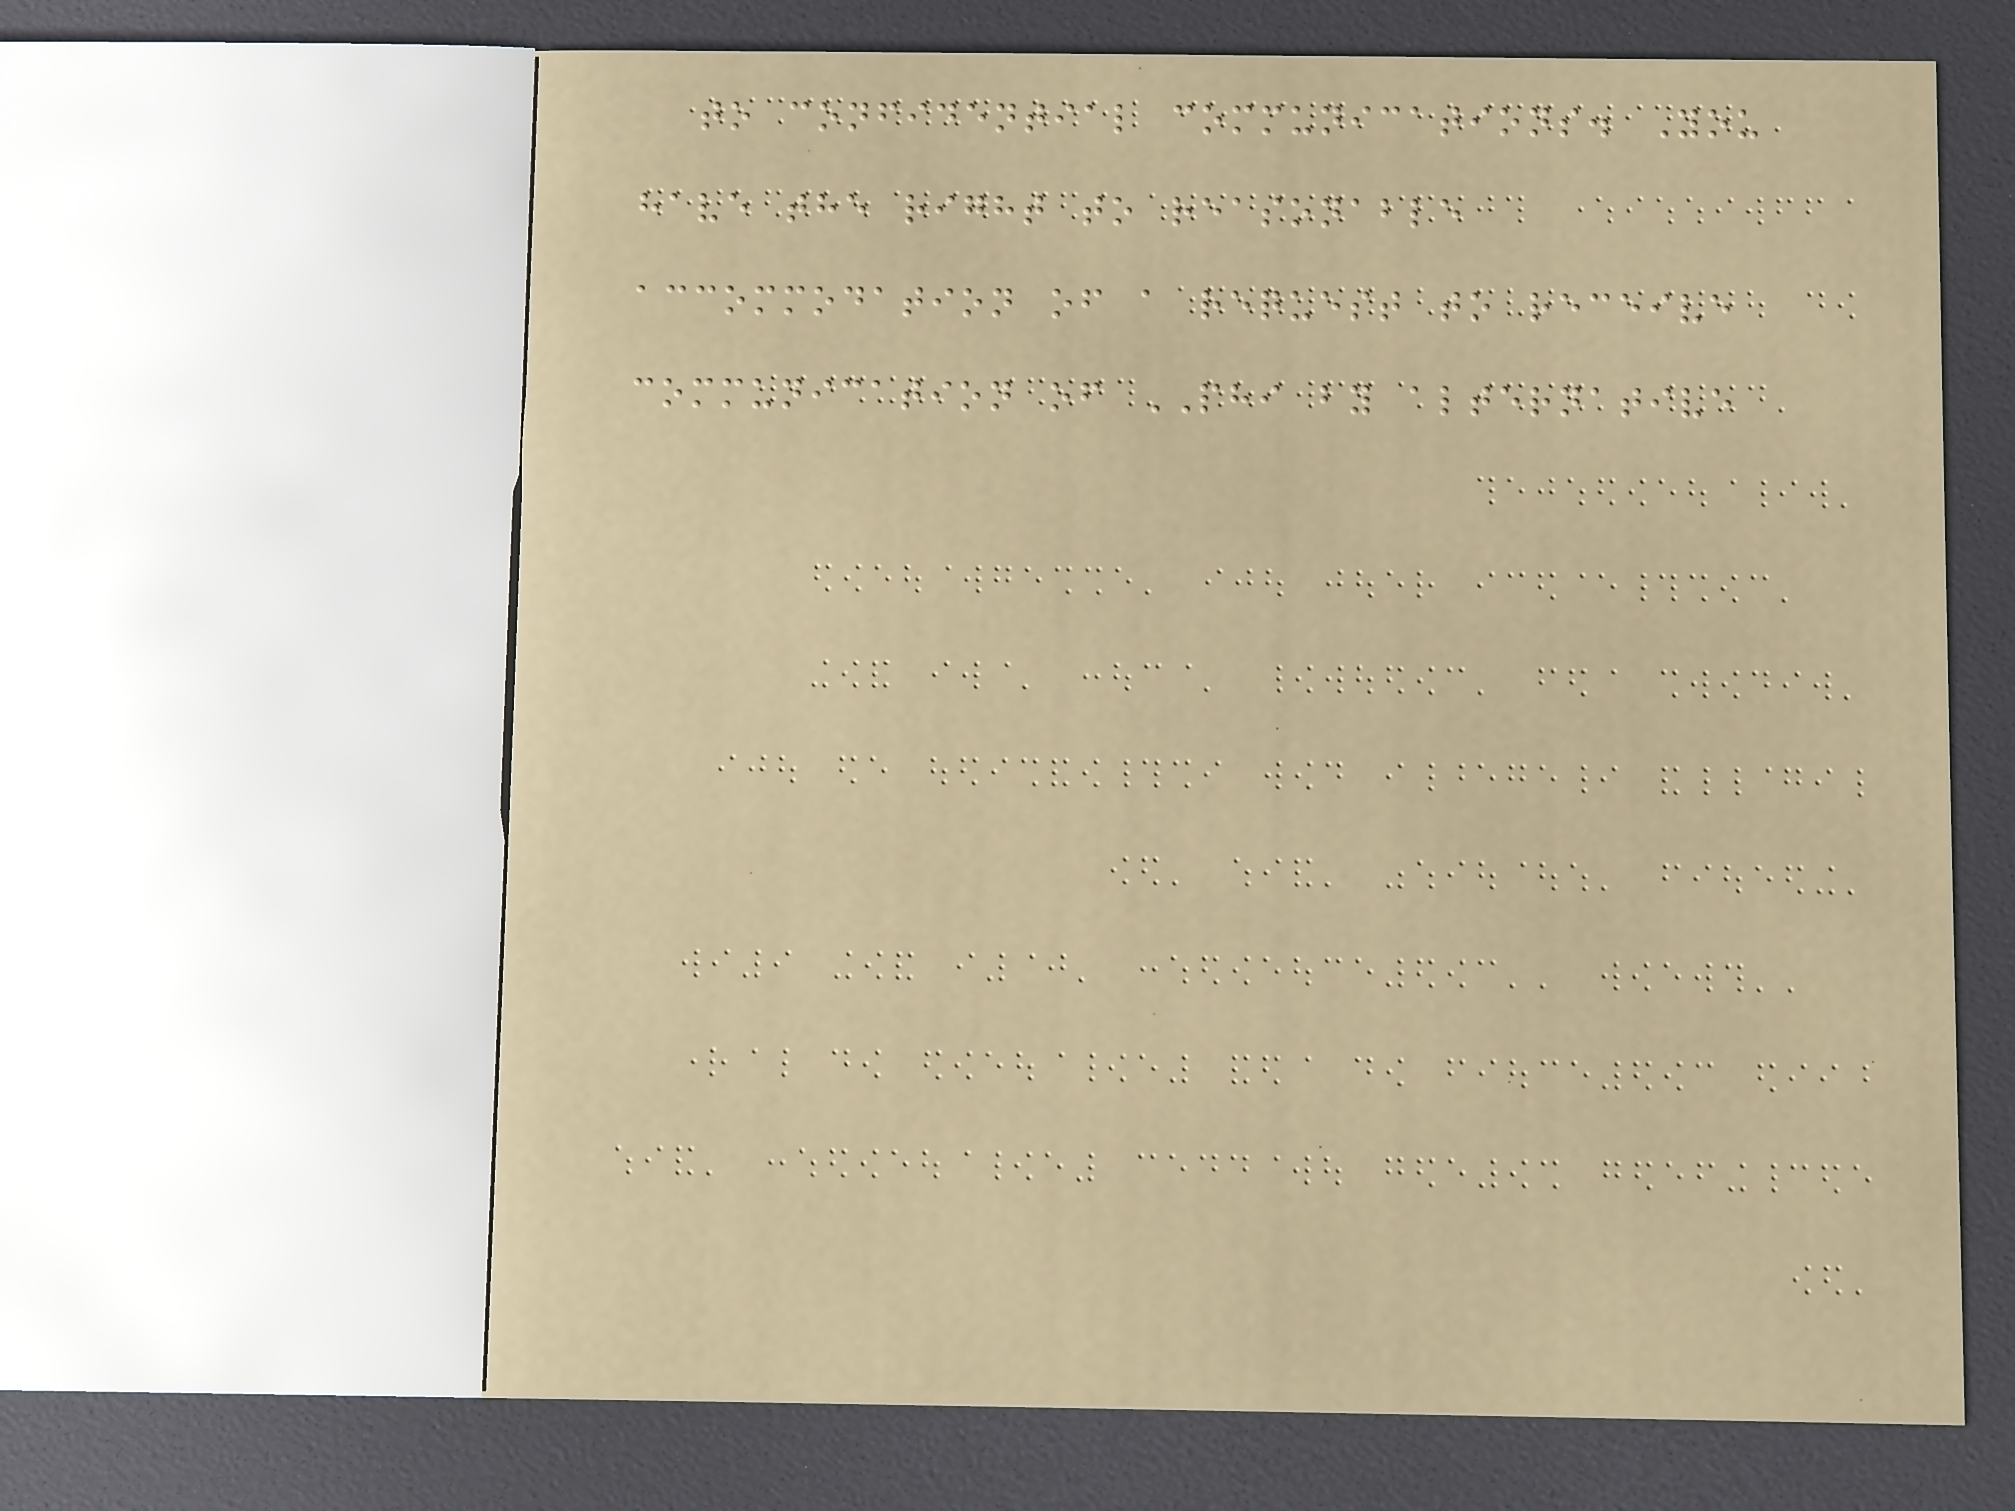to confidential communications. You
have the right to reasonable
accommodation of a request to receive
communication of PHI by alternative
